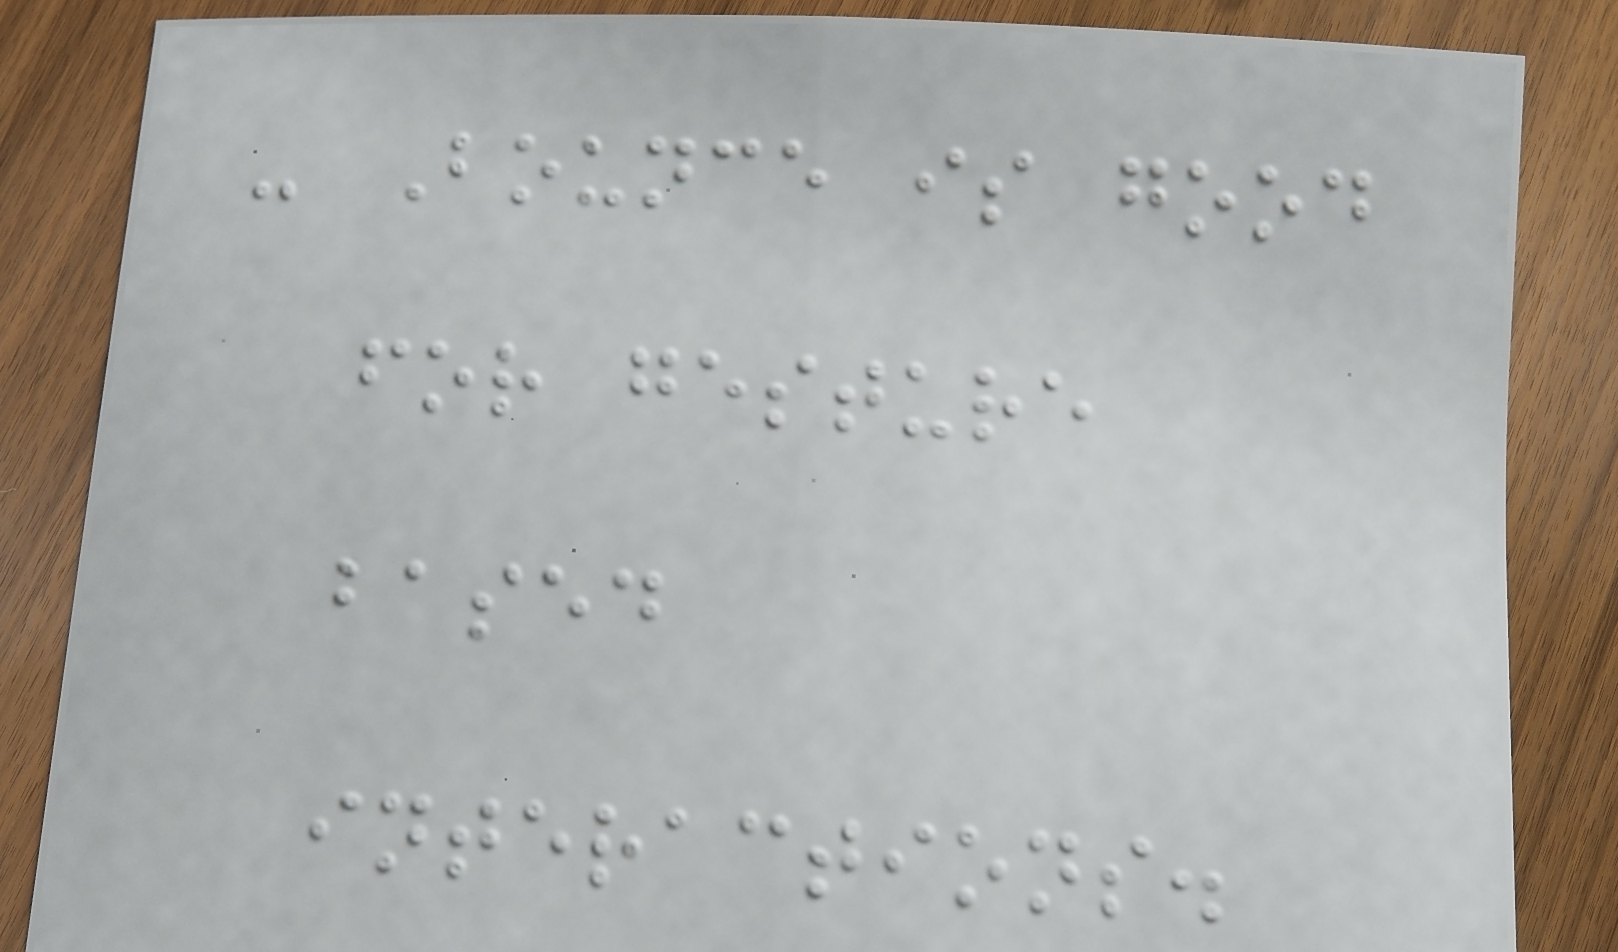- Bounce is good
for gesture
based
interactions.
